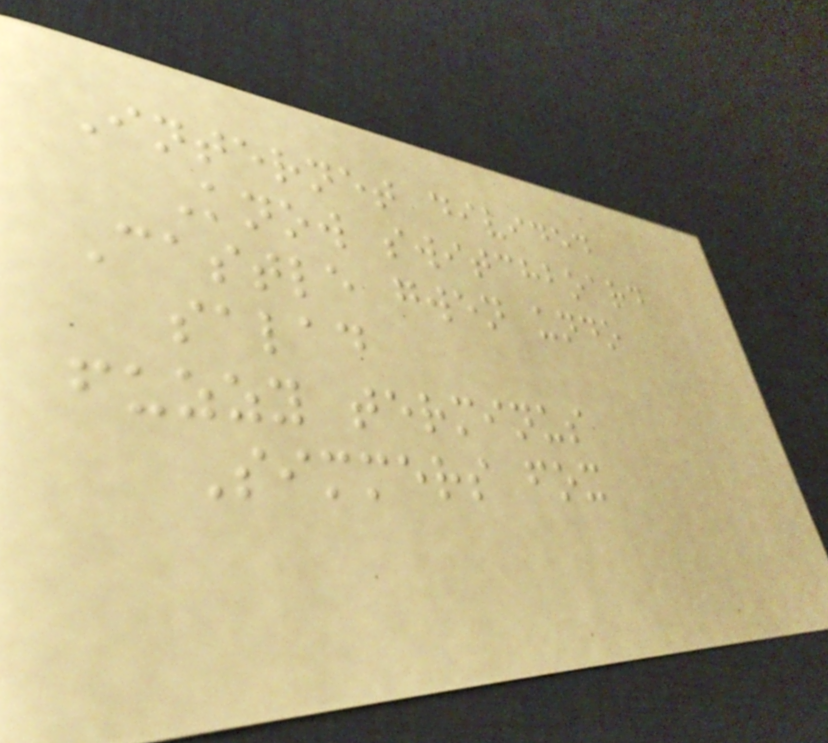Internet divided
Know switchboard
Castle gwen undo
salad
fuzzy terminus
Simmers fox
